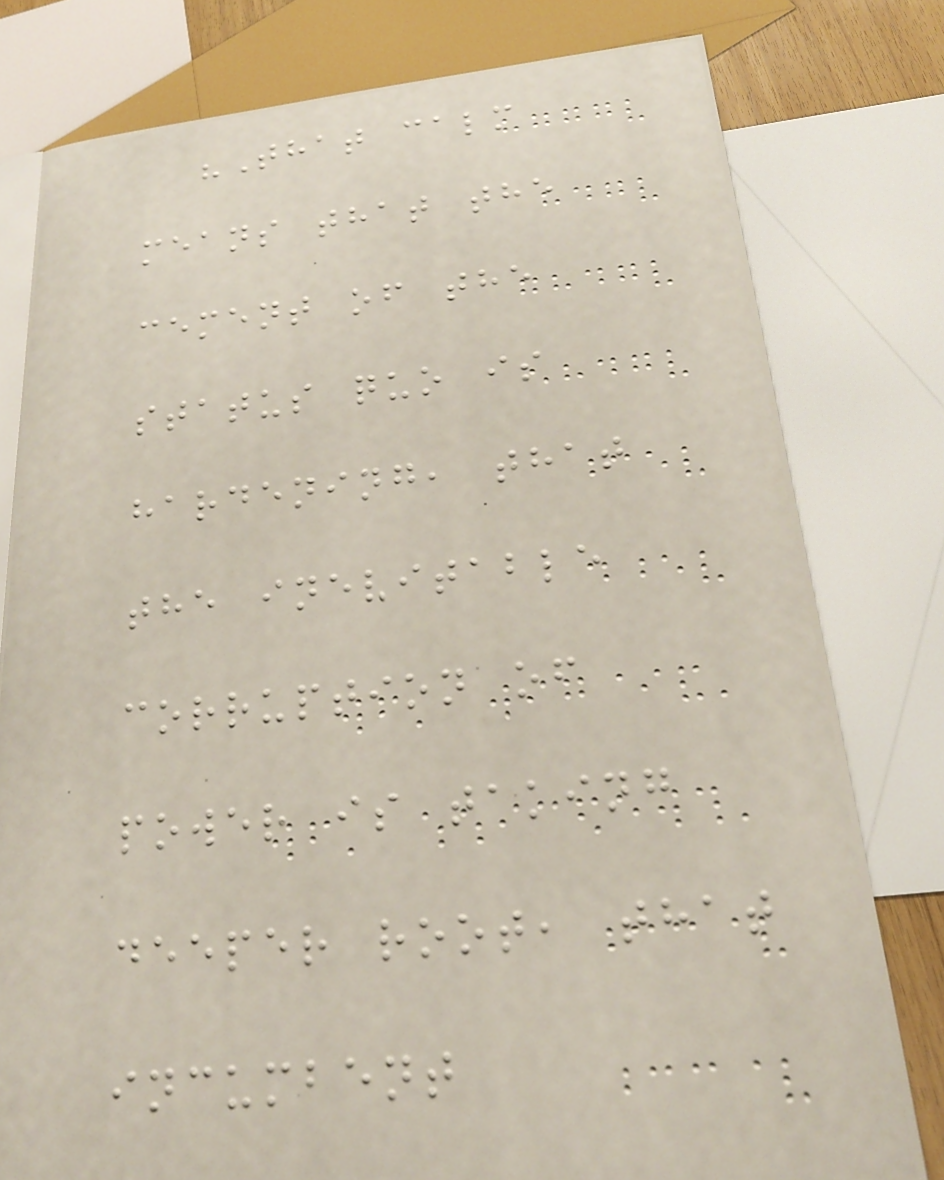"That calm
means that the
cement of the
status quo is
hardening, that
the inevitable
corruption of
power is taking
deeper root, that
incumbent
